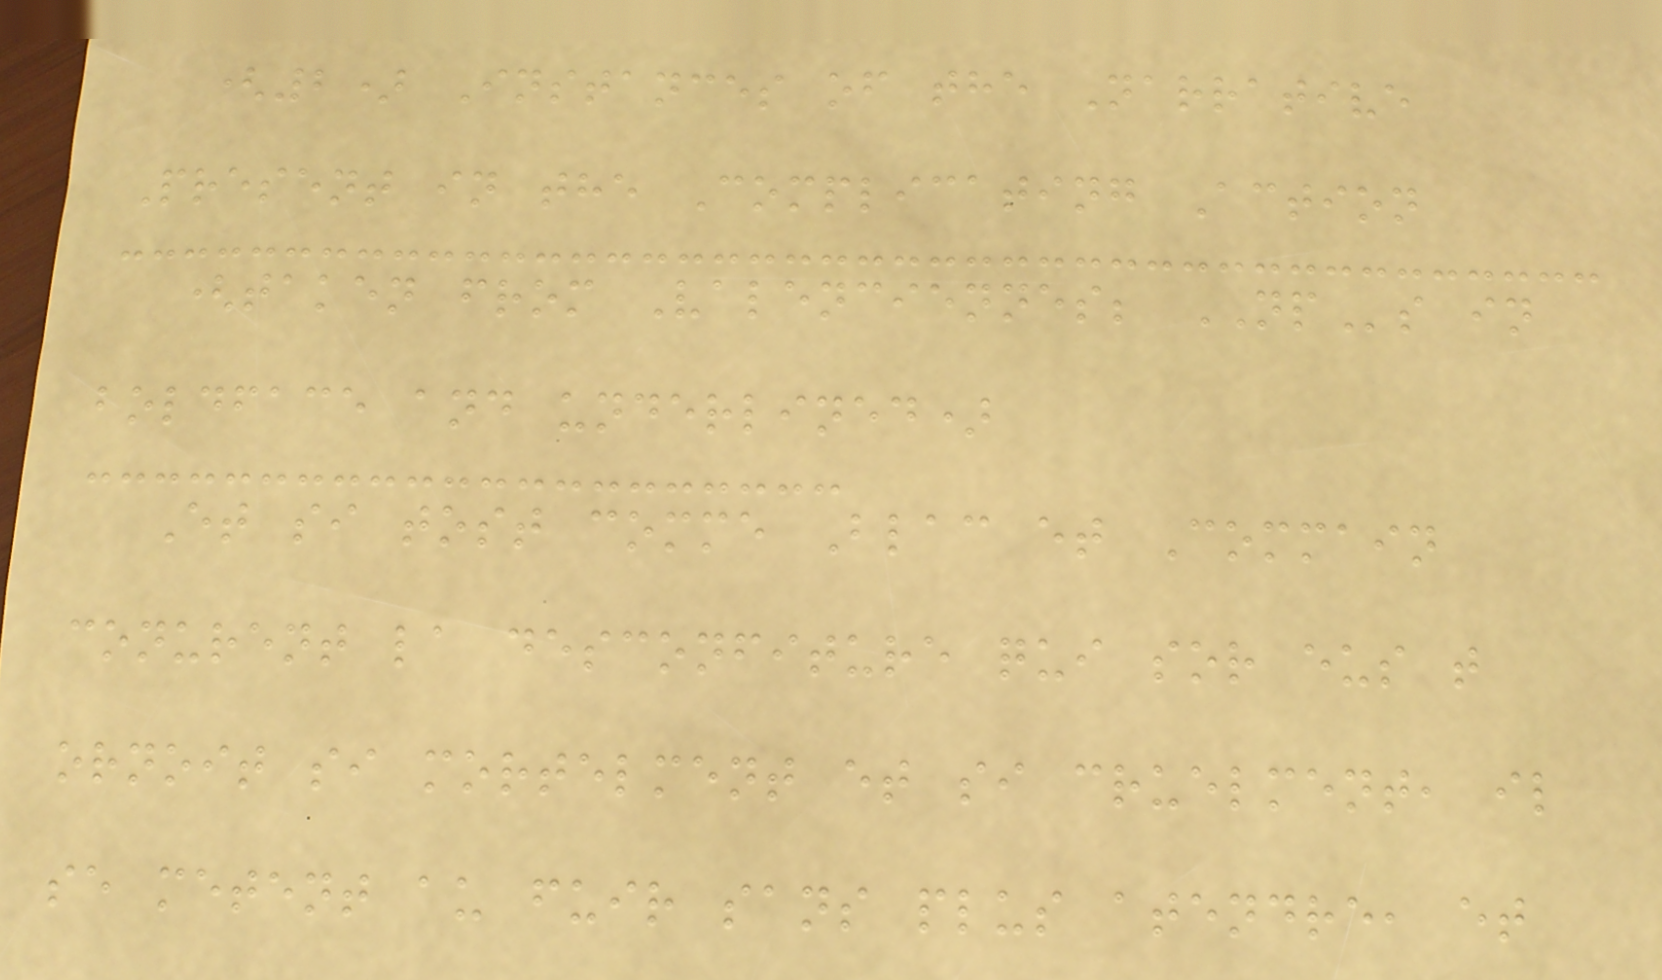(2) Instances of the Narrative
Present in the Complicating Action
(taken from Valenciennes; NPs in
boldface and underlined)
Et si tost comme Blac et Commain
conurent la desconfiture qui sor eus t
ornoit si mortelment et si cruelment, il
se metent au fuir sans plus atendre, et
